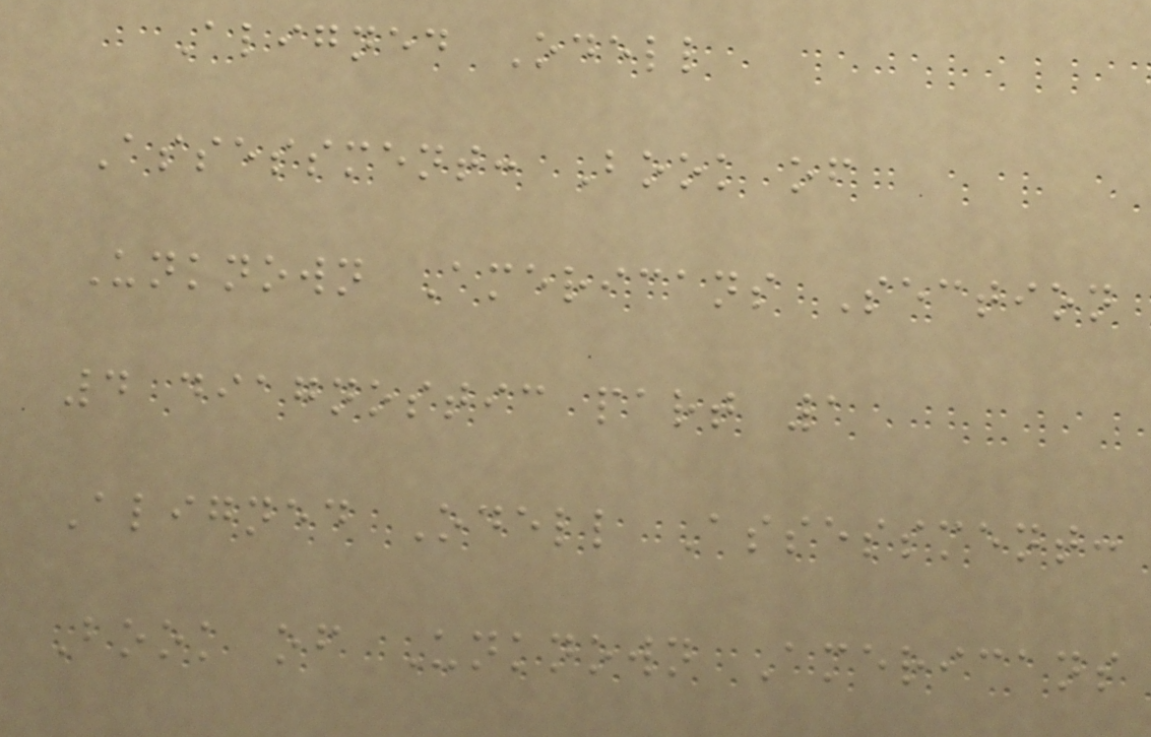Aligned Odell
Assessment: Book of
Unknown Americans Section
4 diagnostic part 1
Aligned Odell Assessment:
Book of Unknown Americans
